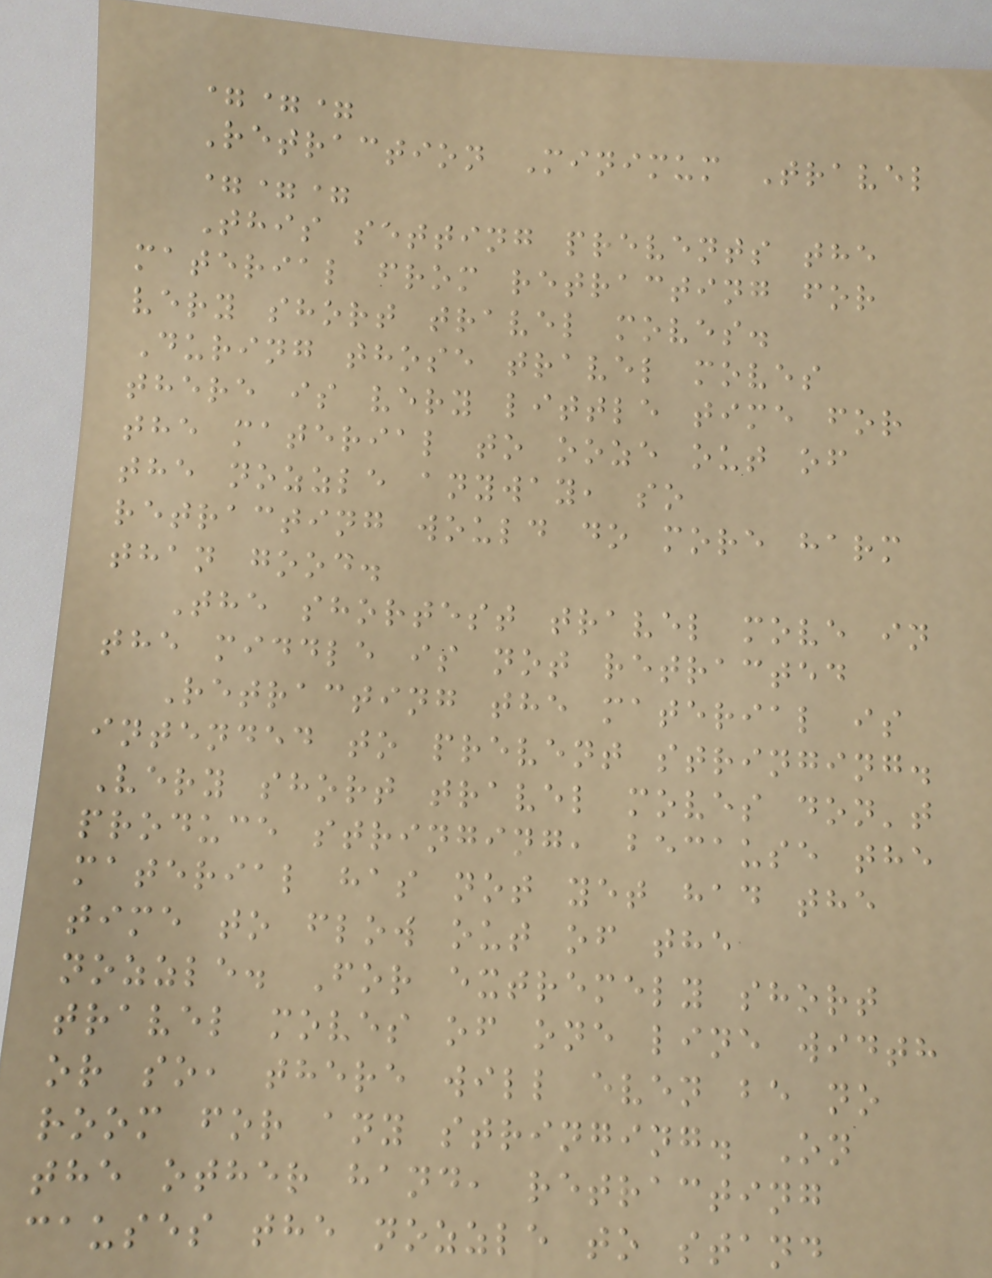===
Retraction Minimum Travel
===
This setting prevents the
material from retracting for
very short travel moves.
During those travel moves
there is very little time for
the material to ooze out of
the nozzle anyway, so
retracting would do more harm
than good.
The shortest travel move in
the middle is not retracted
Retracting the material is
intended to prevent stringing.
Very short travel moves don't
produce stringing, because the
material has not yet had the
time to flow out of the
nozzle. For extremely short
travel moves of one line width
or so, there will even be no
room for any stringing. On
the other hand, retracting
causes the nozzle to stand
